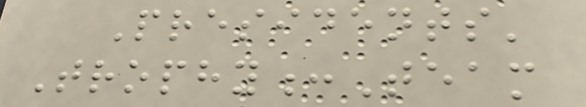Presidents'
Trophy:Team
